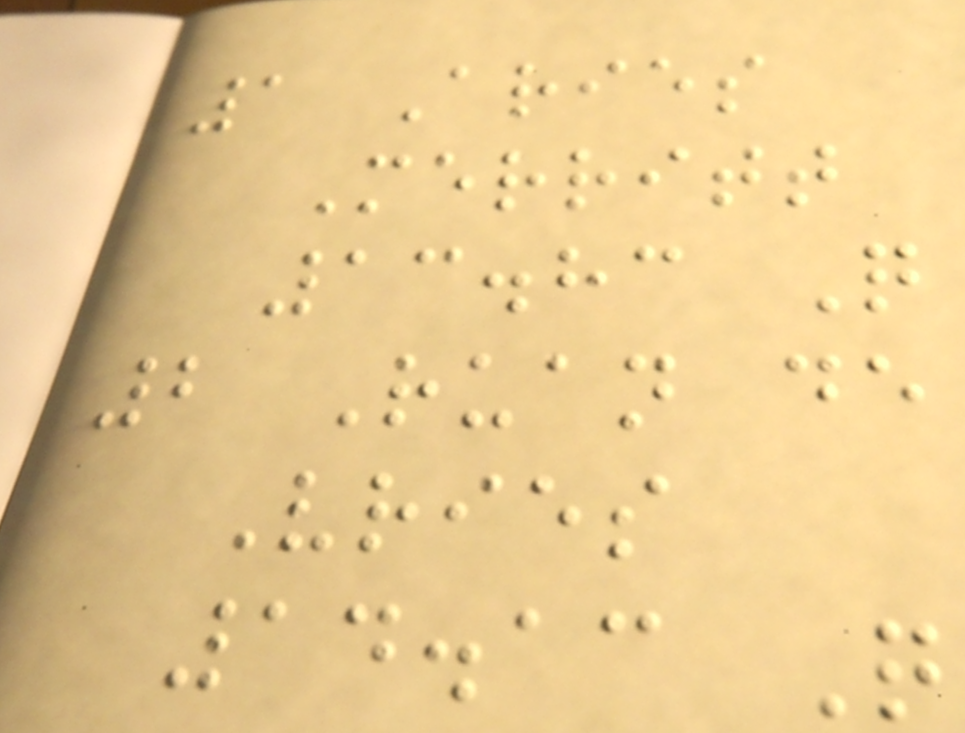1 Aries
Merritt
13.83 Q
2 Ruan de
Vries
14.13 Q
